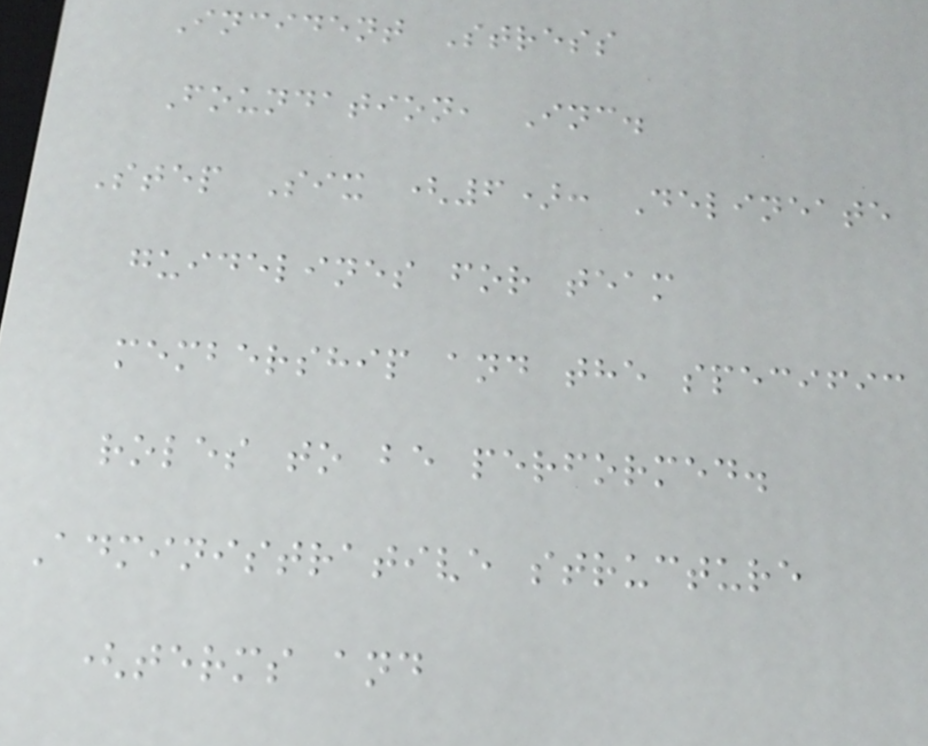Incident Stress
Foundation, Inc.
Step Six (6): Delineate
guidelines for team
membership and the specific
roles to be performed.
Administrative structure
(terms and
